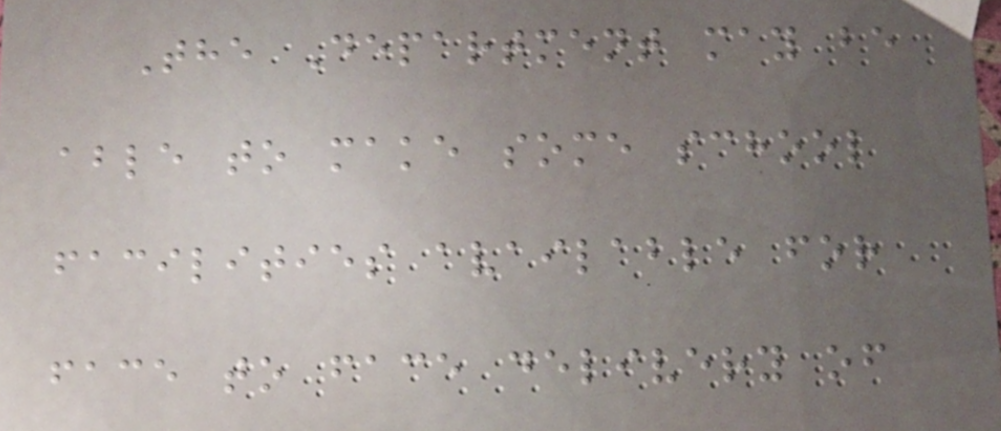The Department may be
able to make some school
facilities available for
face to face delivery of
